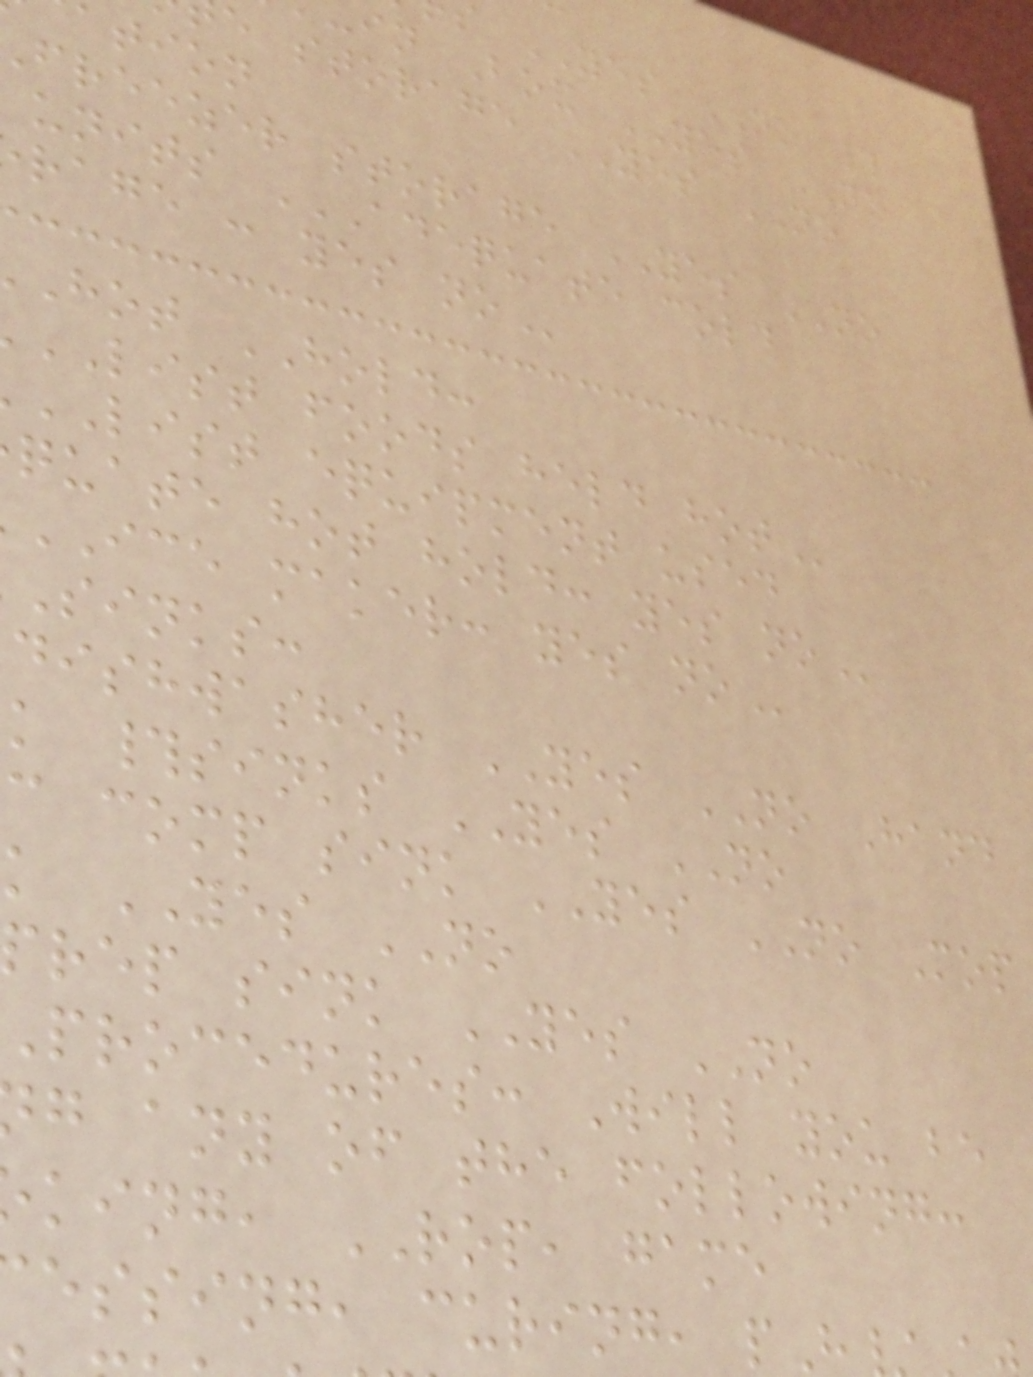YES NO #
in Box YES NO
e storage YES NO
tion
freezer storage YES NO
rage : yes
hot HOLD:
LIST foods held
LIST equipment used
quate hot hold: yes
ICE maker: yes
sinks:
dishwasher YES NO Hand
k #sinks YES NO
c comp sink YES NO Mop
k YES NO
rep sink YES NO
procedures: Will you be
g any of the following:
king, ROP, game
essing, curing, pH
